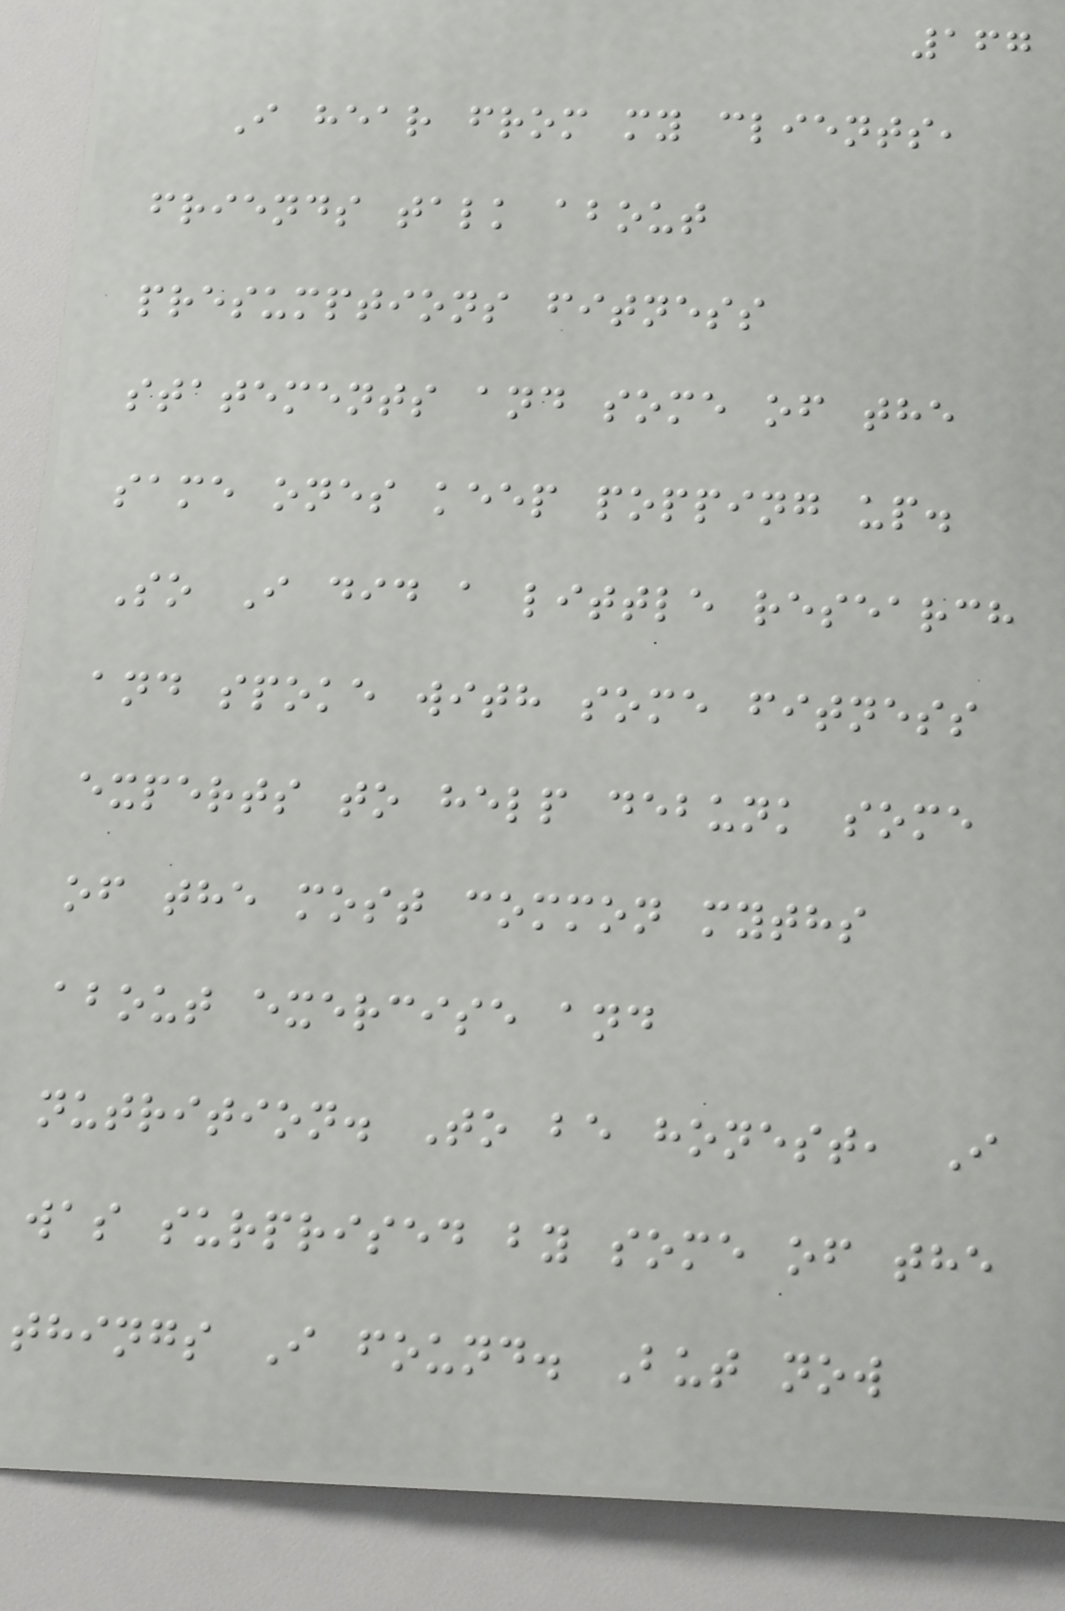167
I hear from my clients,
friends talk about
presumptions fitness
statements and some of the
same ones keep popping up.
So I did a little research
and spoke with some fitness
experts to help debunk some
of the most common myths
about exercise and
nutrition. To be honest, I
was surprised by some of the
things I found. But now
